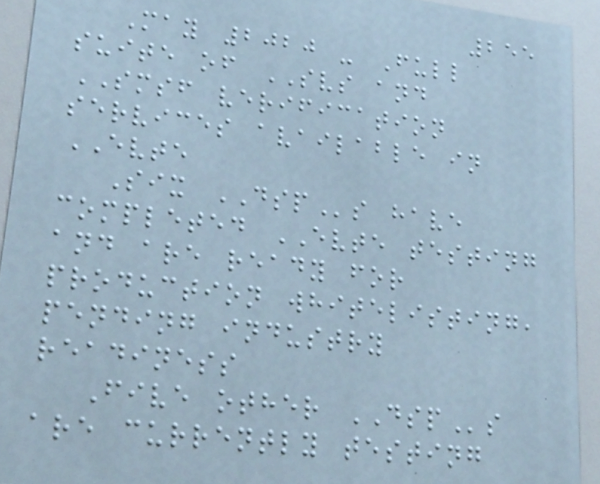255
May 2020 - Full
suite of SVS and
SMSF verification
services available in
EVTE
Six DSPs have
completed EVTE testing
and are ready for
production whitelisting,
pending industry
readiness
Five other DSPs
are currently testing
